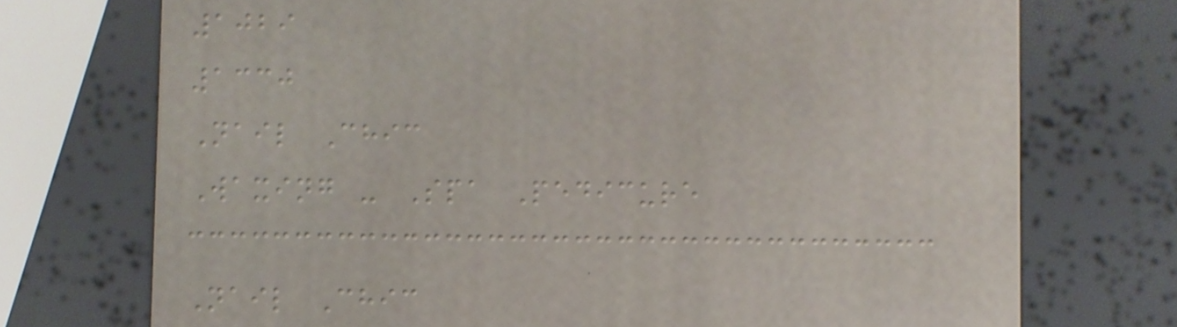1029
1330
Nail Chic
Waxing - Spa Pedicure
Nail Chic
